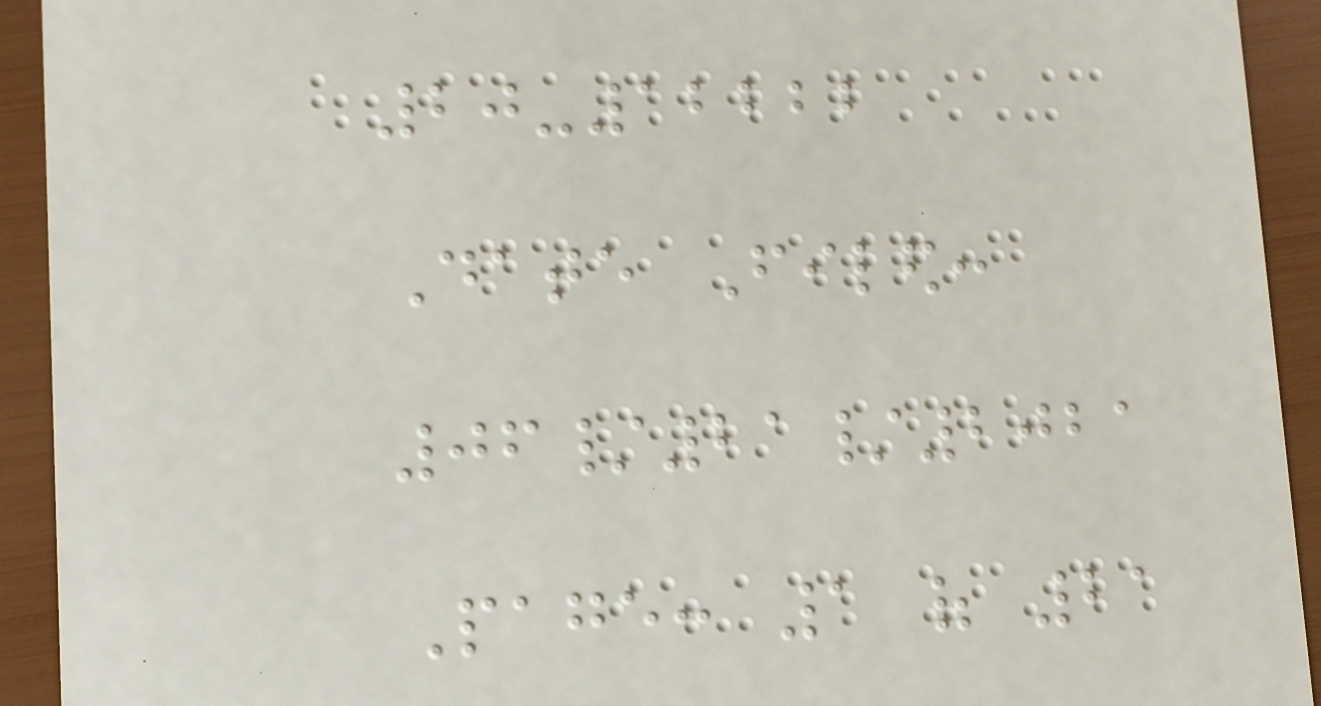20-12222
Date Filed:
06/21/2021
Page: 1 of 21
